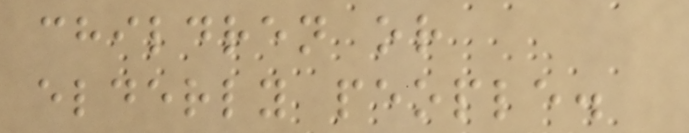children or
elderly people.
